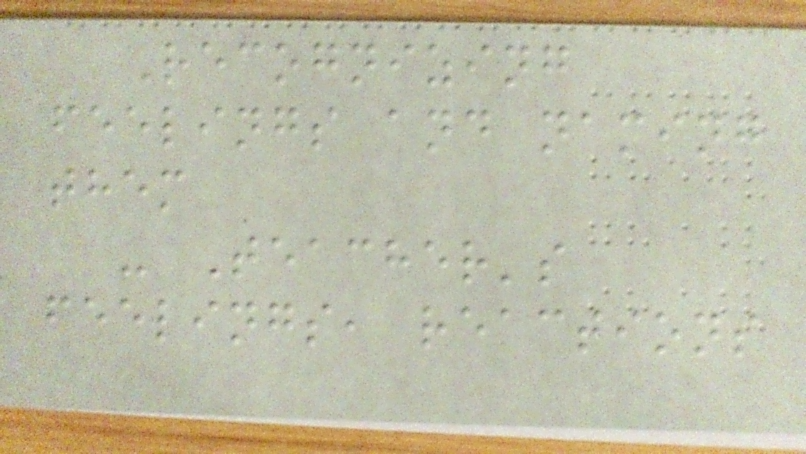Recognizing
feelings and naming
them
- Teacher's
feelings, reactions
